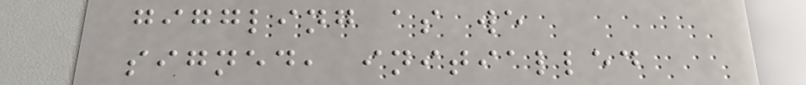giggling as we
signed, initialled
